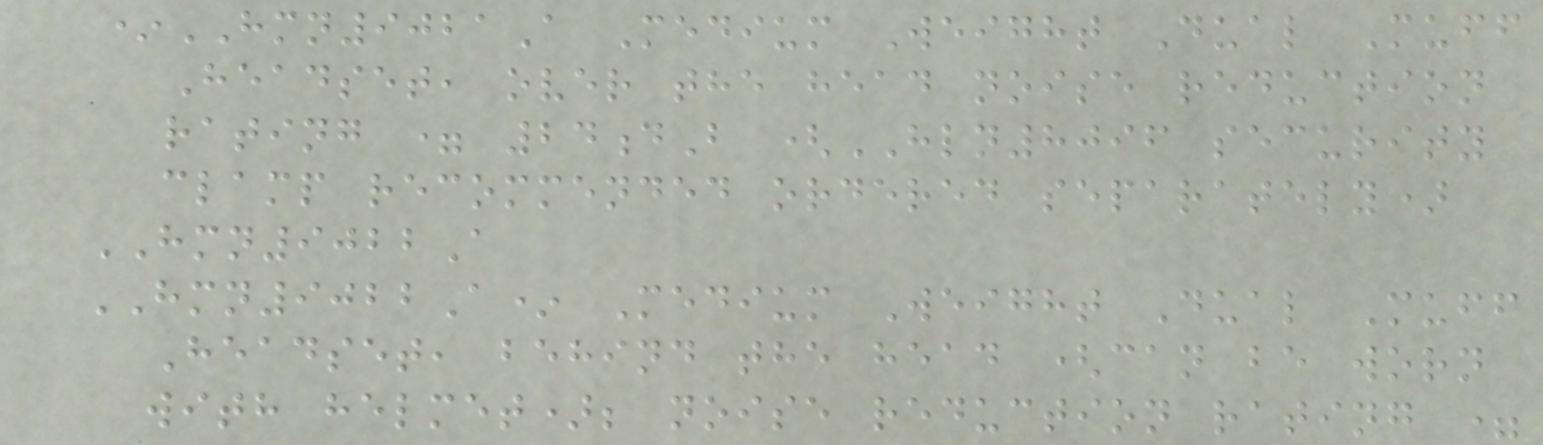*HMN9021A Medium Weight Dual Muff
Headset, over the head noise reduction
rating = 24dB (HLN8096 security
clamp recommended ordered separately)
HMN9022A
HMN9022A* Medium Weight Dual Muff
Headset, behind the head (can be worn
with helmet); noise reduction rating =
